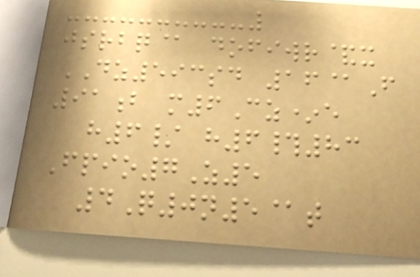jsrbq@ dofiwr&x
DZ593sd 16@F
91b m6Cz*e
h6/ h6#83
Fpio7Z5
4Q0n5@t
